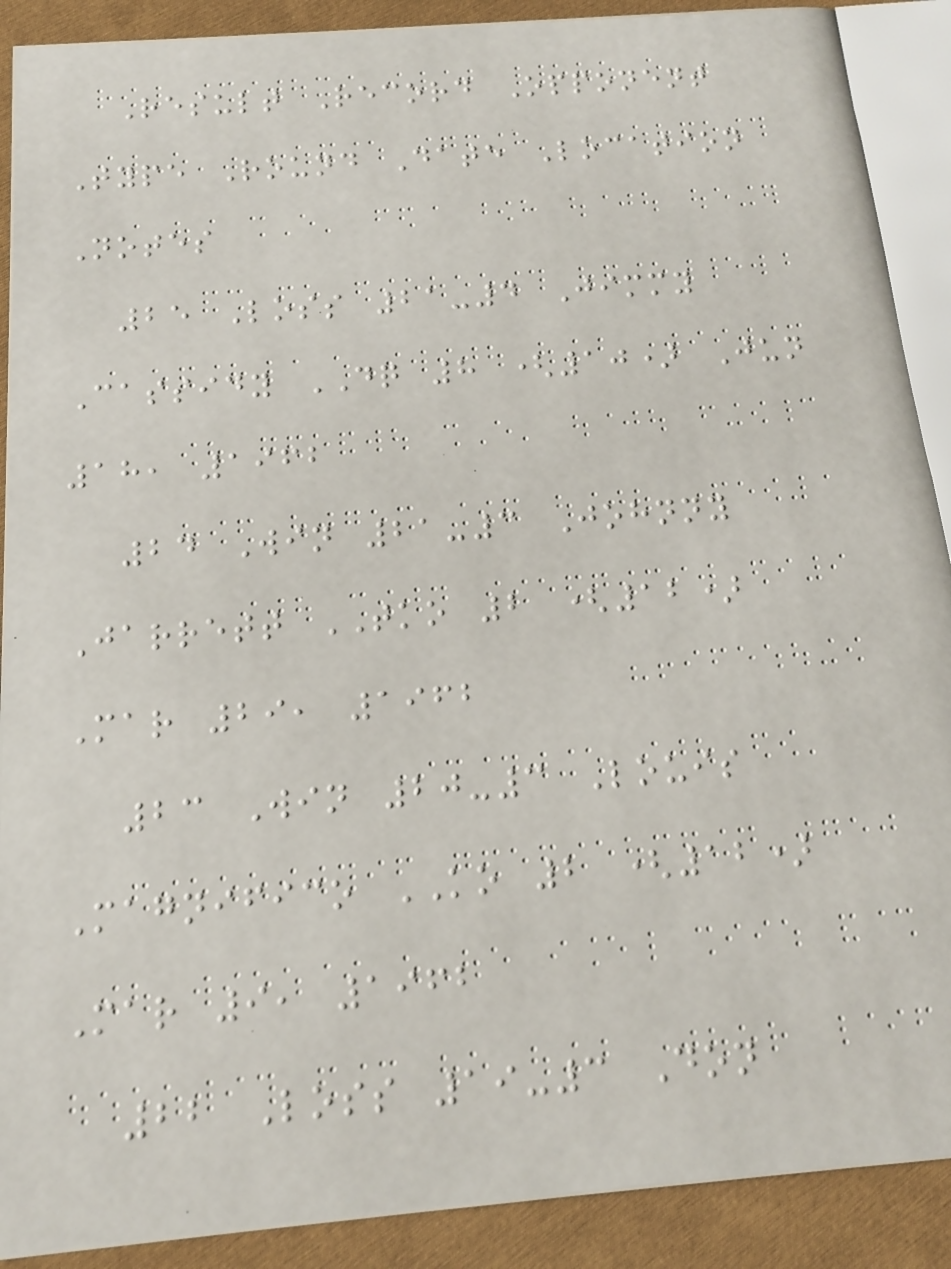Result Record Opponent
Type Round Date Location
Notes
25 Loss 21-4 Jimmy
Cassidy DQ 8 (10) Jun
18, 1962
24 Win 21-3 Johnny
Jarrett TKO 2 (12)
Mar 29, 1962
23 Win 20-3 Louis
Magnifico KO 2 (12)
Mar 9, 1962
22 Loss 19-3 Don
